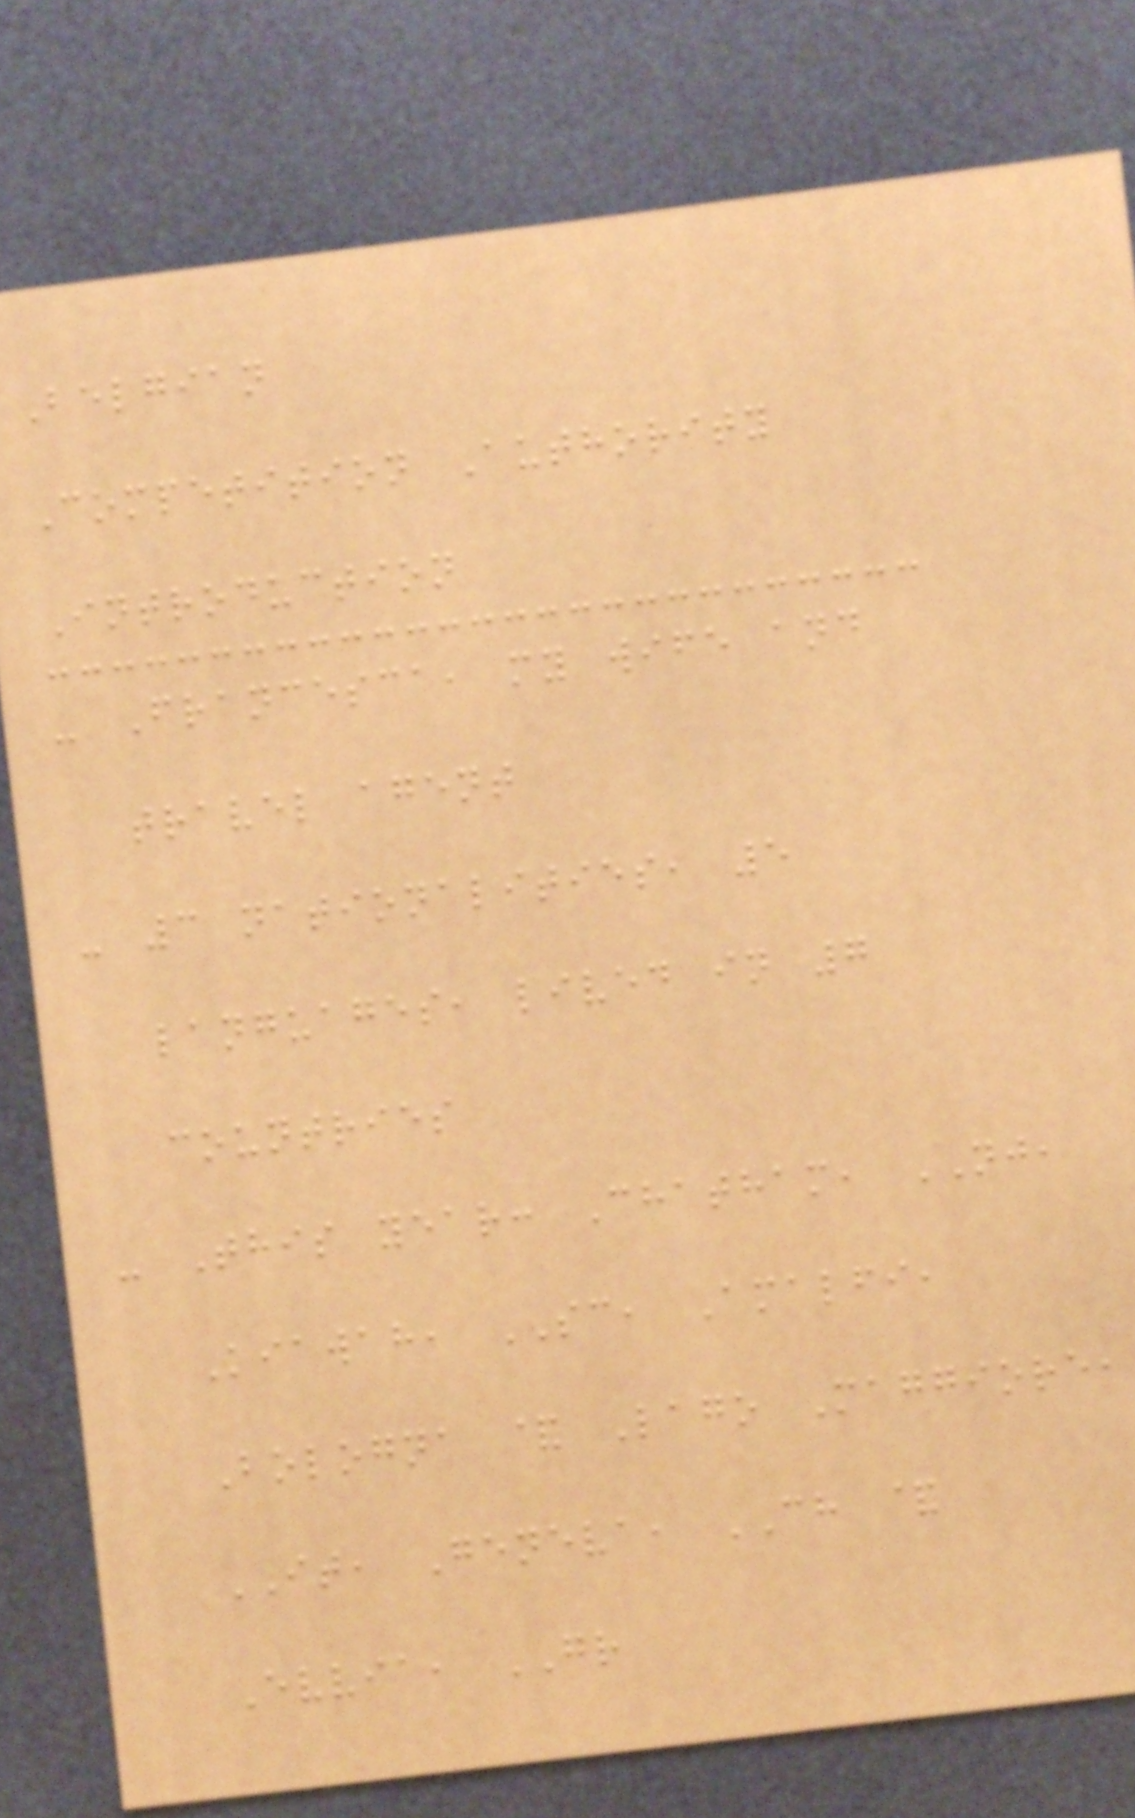Belgian
Competition Authority
Introduction
- Francesca, my wife and
travel agent
- 3 nationalities, 5
languages, lived in 7
countries
- This year: Chatham, NJ,
Kiawah, SC, Amalfi,
Bologna & Lago Maggiore,
IT, Geneva, CH &
Evvia, GR
